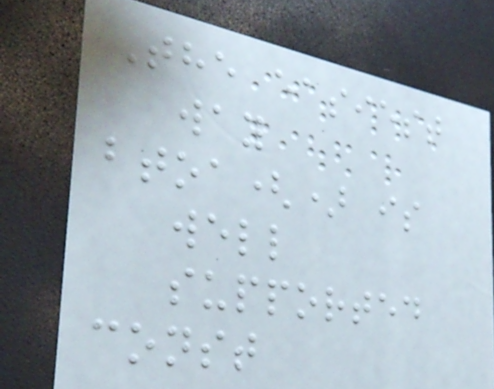The easiest
way
btoa() is
well
supported
const
